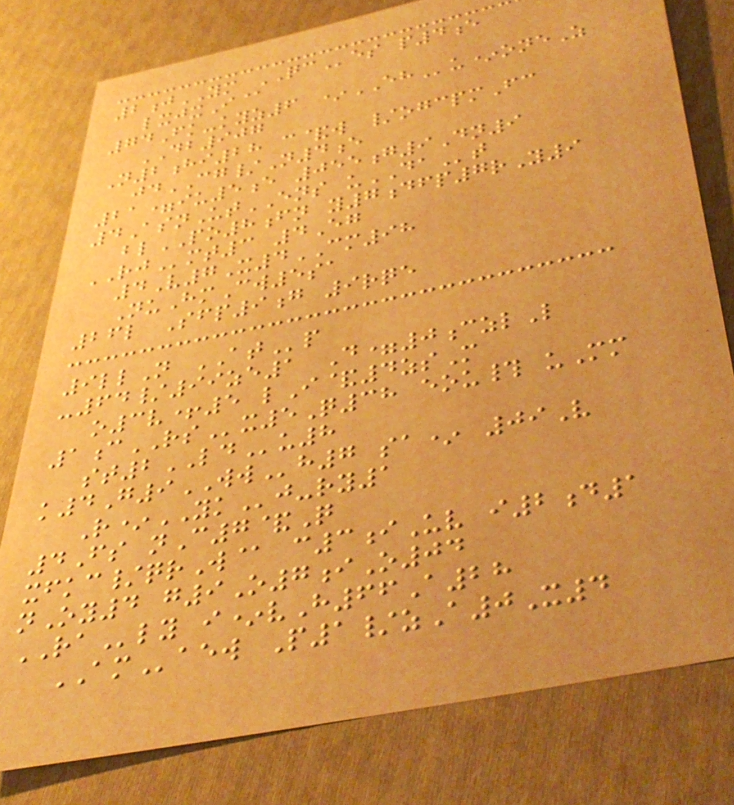2jYM QCes p4e
lxjxI@
74Fk-kyz6 *EHu*oneZ
DB907
N2hi28 c&w /ogcpmFc
jdCG/N4e
21=iu5e 055g9Dn9
4AsnUtENS uDAt
blPO8fn y7dfp7rY9
RJmt3 4Eg
4V7X4CM98
NuHmCw5sa
26l Sfp9g 9rqe
9llN ATp
-64/99ze1 D=0czlL
o3v+5 lI&4zsM
1cRSx5Q38 eou# uMm
st2LDu8
k4G9WWh7 sa* 09V
R*YKj-ry1
4Fs nC7&Q
xfkc/qrW@ c3iUv i2d1
nOy4 g9O7iO04
RAly i*vH66A28
AMaew P1/zA0X4
